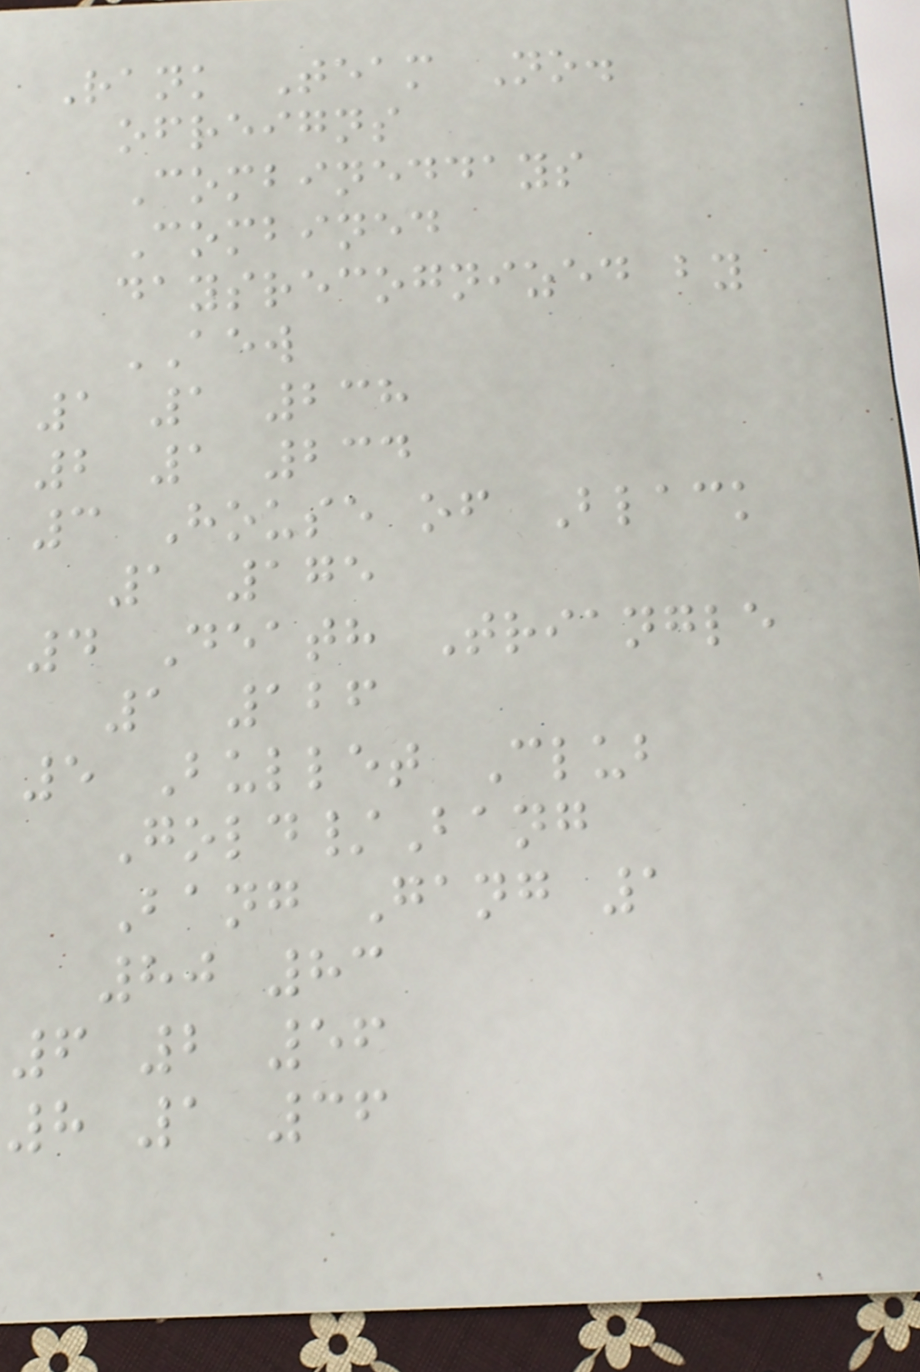Rank Team No.
ofreigns
Combineddays
Combined
daysrecognized by
AEW
1 1 238
2 1 234
3 House of Black
1 175
4 Death Triangle
1 126
5 Bullet Club
Gold/Bang
Bang Gang 1
80 83
6 2 56
8 1 36
